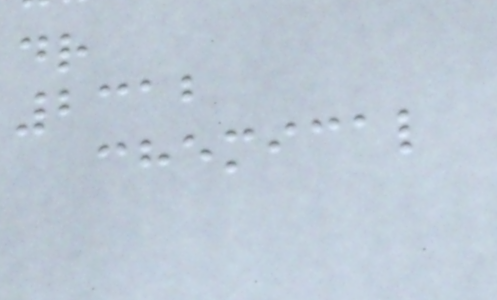dr
2312
chemical
